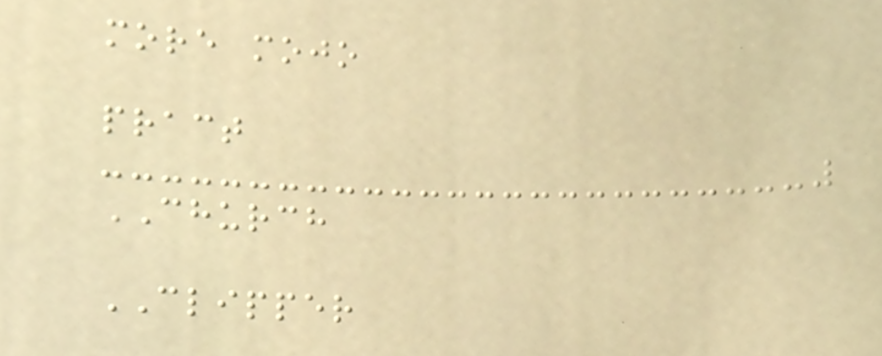more mojo
pract
CHURCH
CLIPPER
